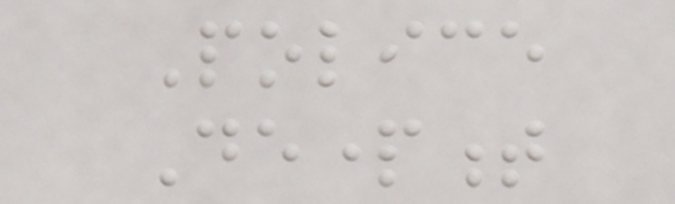Police
Department
